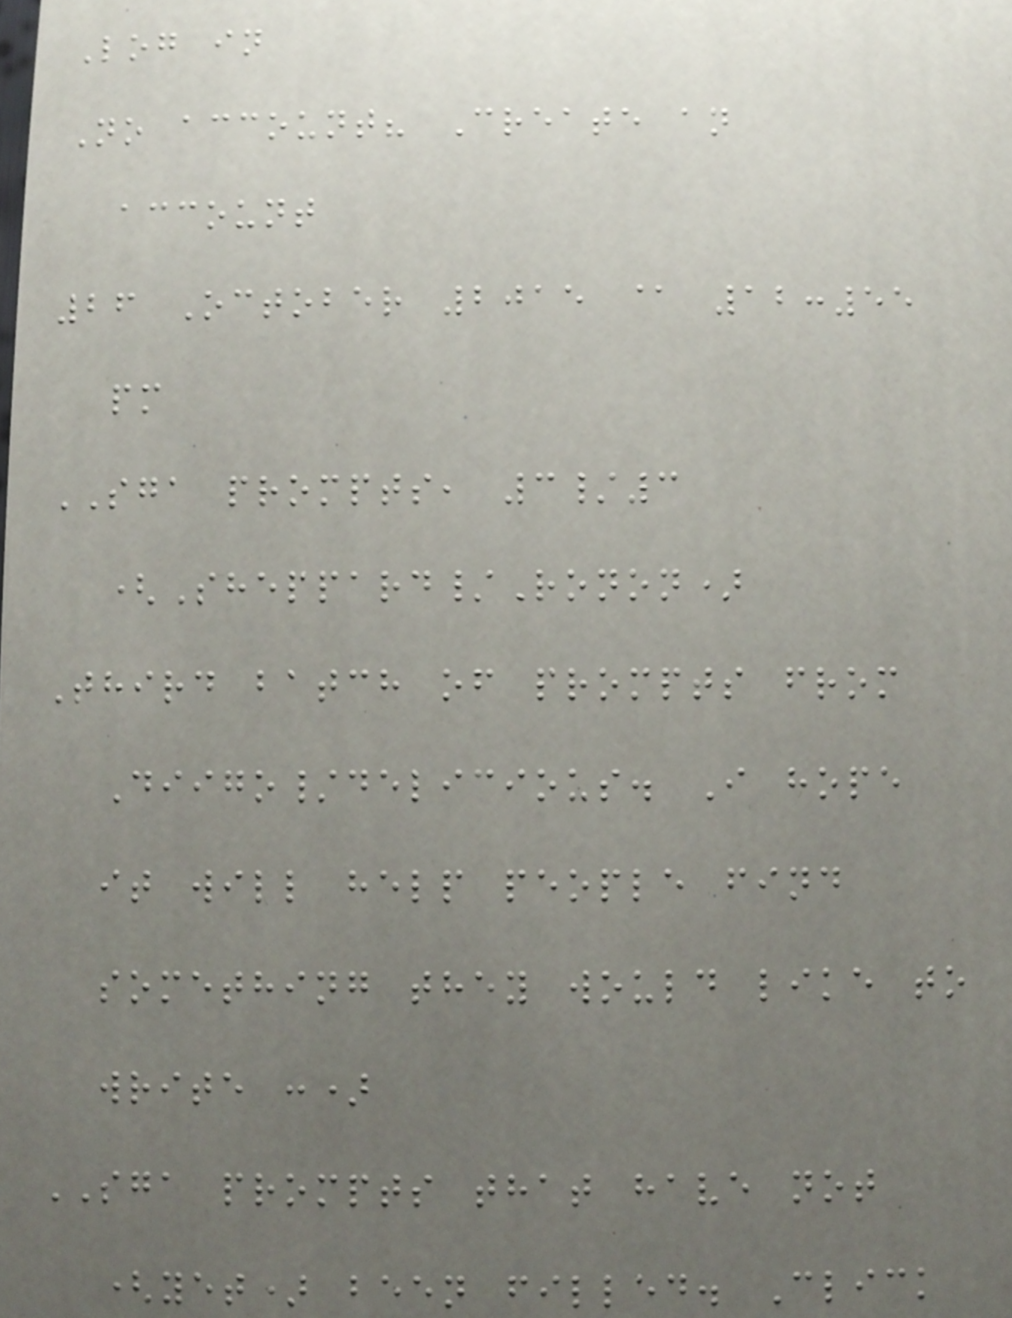Log in
No account? Create an
account
26 October 2015 @ 12:55
pm
SGA prompts, 3/3
(Sheppard/Ronon)
Third batch of prompts from
Diigo/delicious. I hope
it will help people find
something they would like to
write :)
SGA prompts that have not
(yet) been filled. Click
